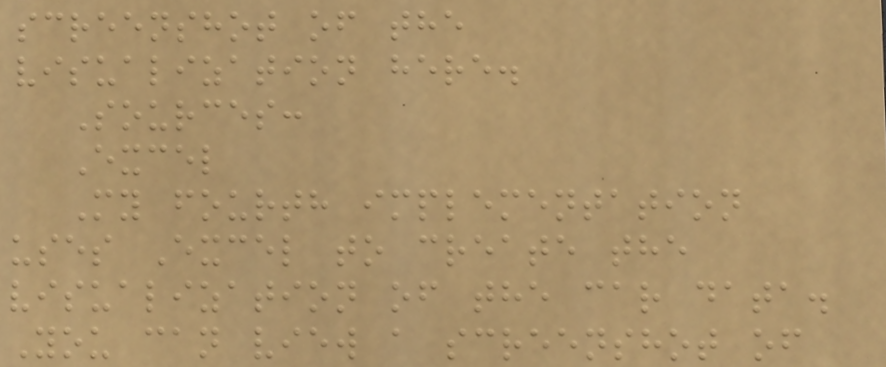screenshot of the
visualization here.
Sources:
Excel
My fourth implementation
uses Excel to create the
visualization of the car data.
You can view a screenshot of
